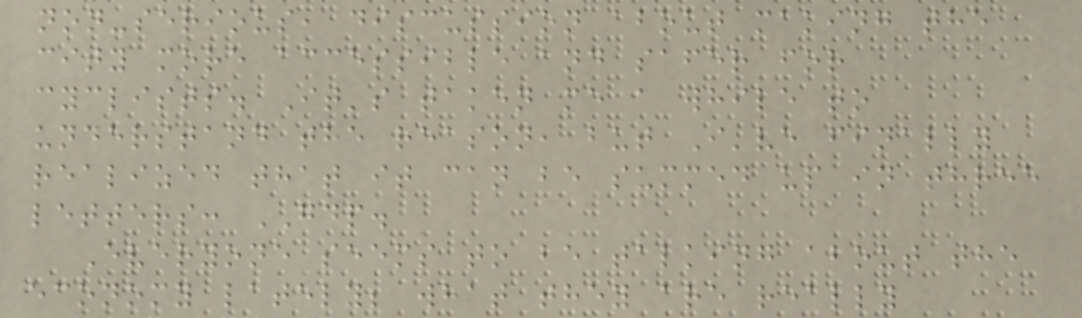non-serious, discussion about making the
city more accessible and safer for
cyclists. It's taken me a while to
understand the reason, but I've finally
realized that it can be summed up in three
letters: GDP.
Everyone seems to be talking about the
economy lately; what they are really
